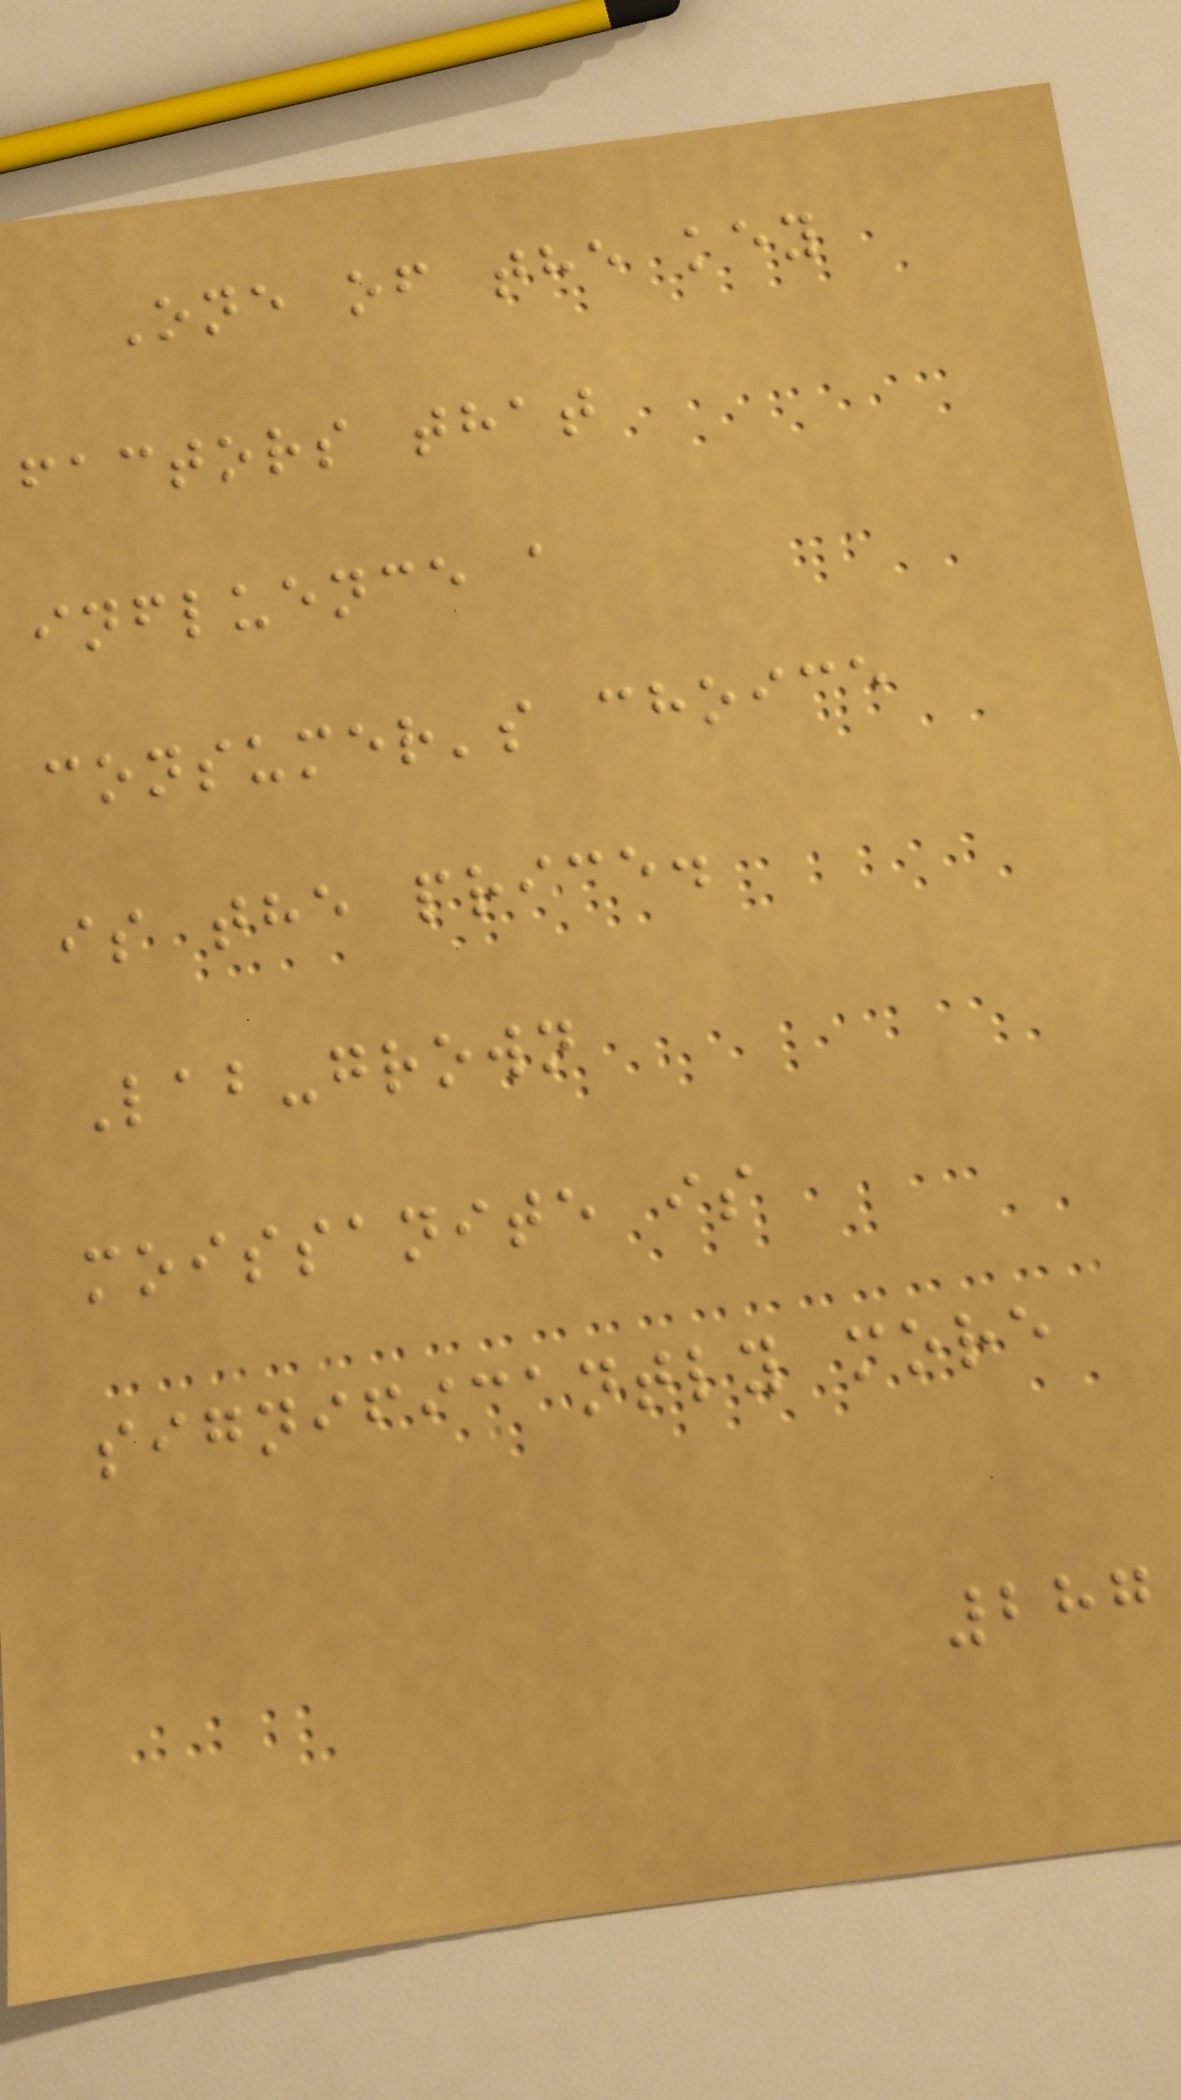One of the key
factors that
influence a
consumer's choice
is the price.
Lab-grown
moissanite is
significantly more
287
